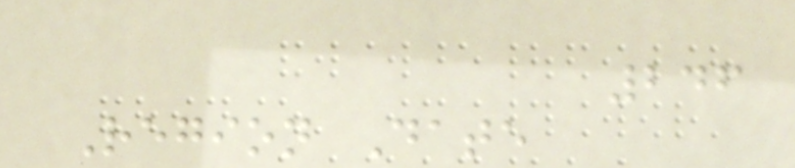246
Region Date
